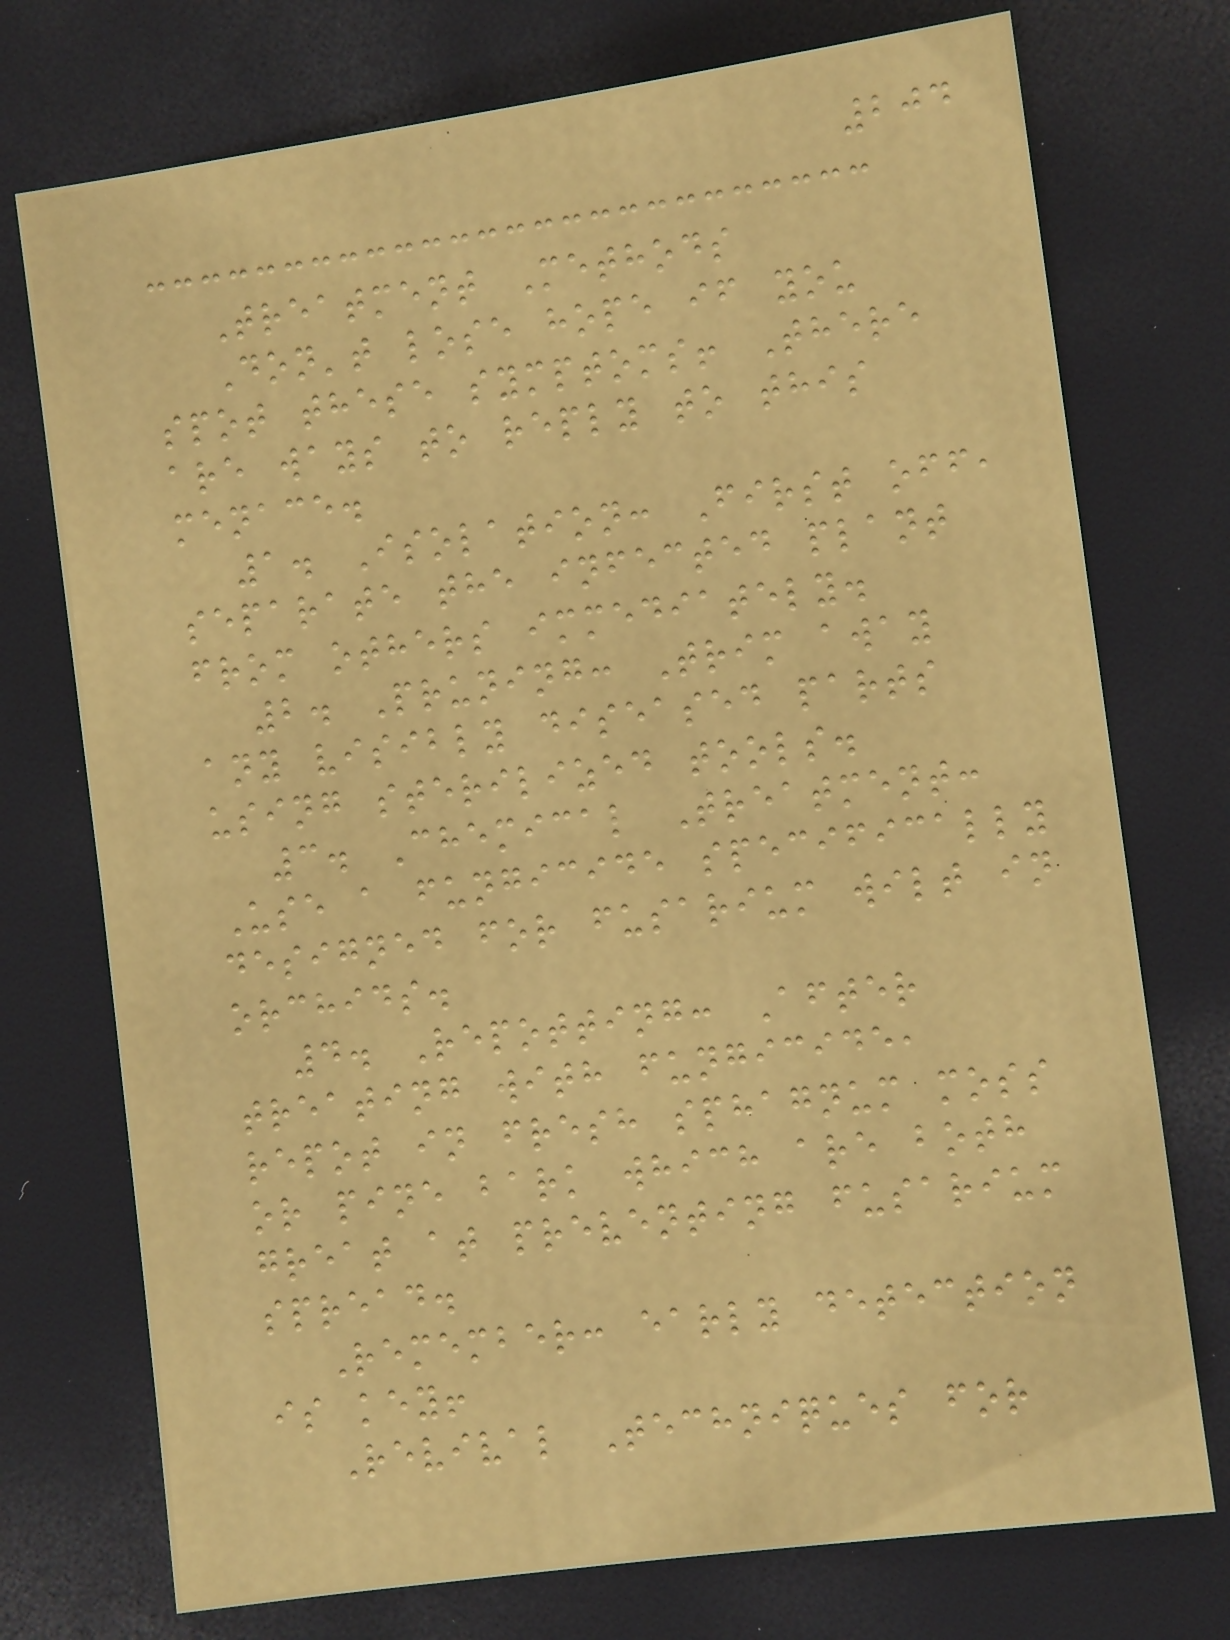204
Treatment Methods
Don't lose hope if you
spot these symptoms! There
are ways to reply to this
menace.
1. Isolation: First off,
separate the infected plant
from others immediately.
2. Pruning: Trim away
any visibly diseased parts
using sterilized tools.
3. Chemical Treatment:
Use a fungicide specifically
designed for fusarium wilt in
orchids.
4. Repotting: After
treating with fungicide,
repot in fresh sphagnum moss
or pine bark which are both
great at preventing fusarium
spread.
Remember: early detection
is key!
Revival Techniques for
